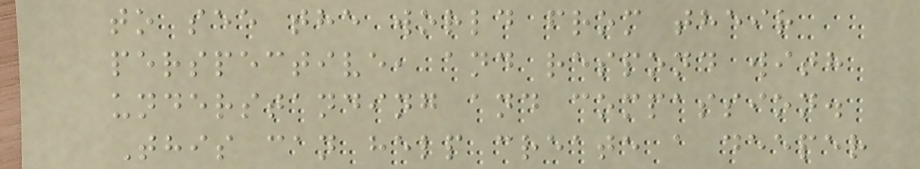to see the world from their
perspective, and respond with
understanding and compassion.
This can help create a deeper
